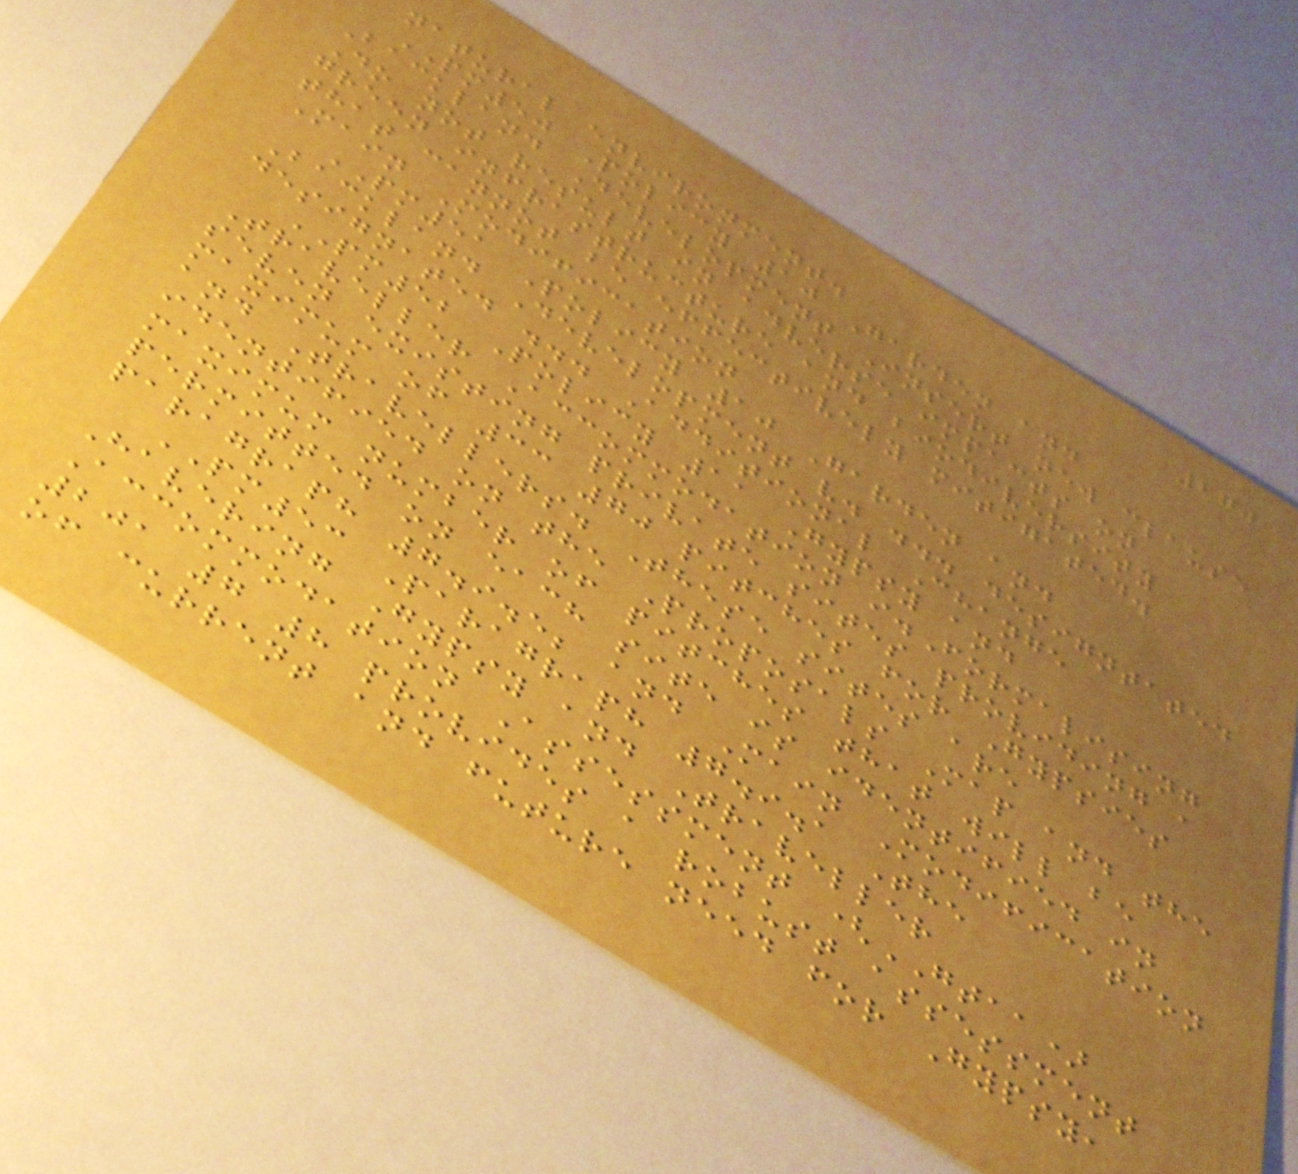270
natural environment.
PM50 Policy 10 Garden and
Backland Development Insert new clause
Do not result in adverse impacts on
green infrastructure and biodiversity
that cannot be effectively mitigated.
Main Modification
PM51 Policy 10 Garden and
Backland Development v. ... designtated
designated ... Additional Change
PM52 Policy 11 Gypsy and
Traveller Accommodation i.Formalising
seven existing private sites providing a
maximum of 33 70 pitches for Gypsies
and Travellers. These sites are
identified on the Proposals Map and the
maximum number of pitches that will be
permitted on each site is identified in
paragraph 7.9.5; and Main Modification
PM53 Paragraph 7.9.1 The
Havering Gypsy and Traveller
Accommodation Assessment (GTAA)
201 7 8 provides a robust assessment
of current and future need for Gypsy,
